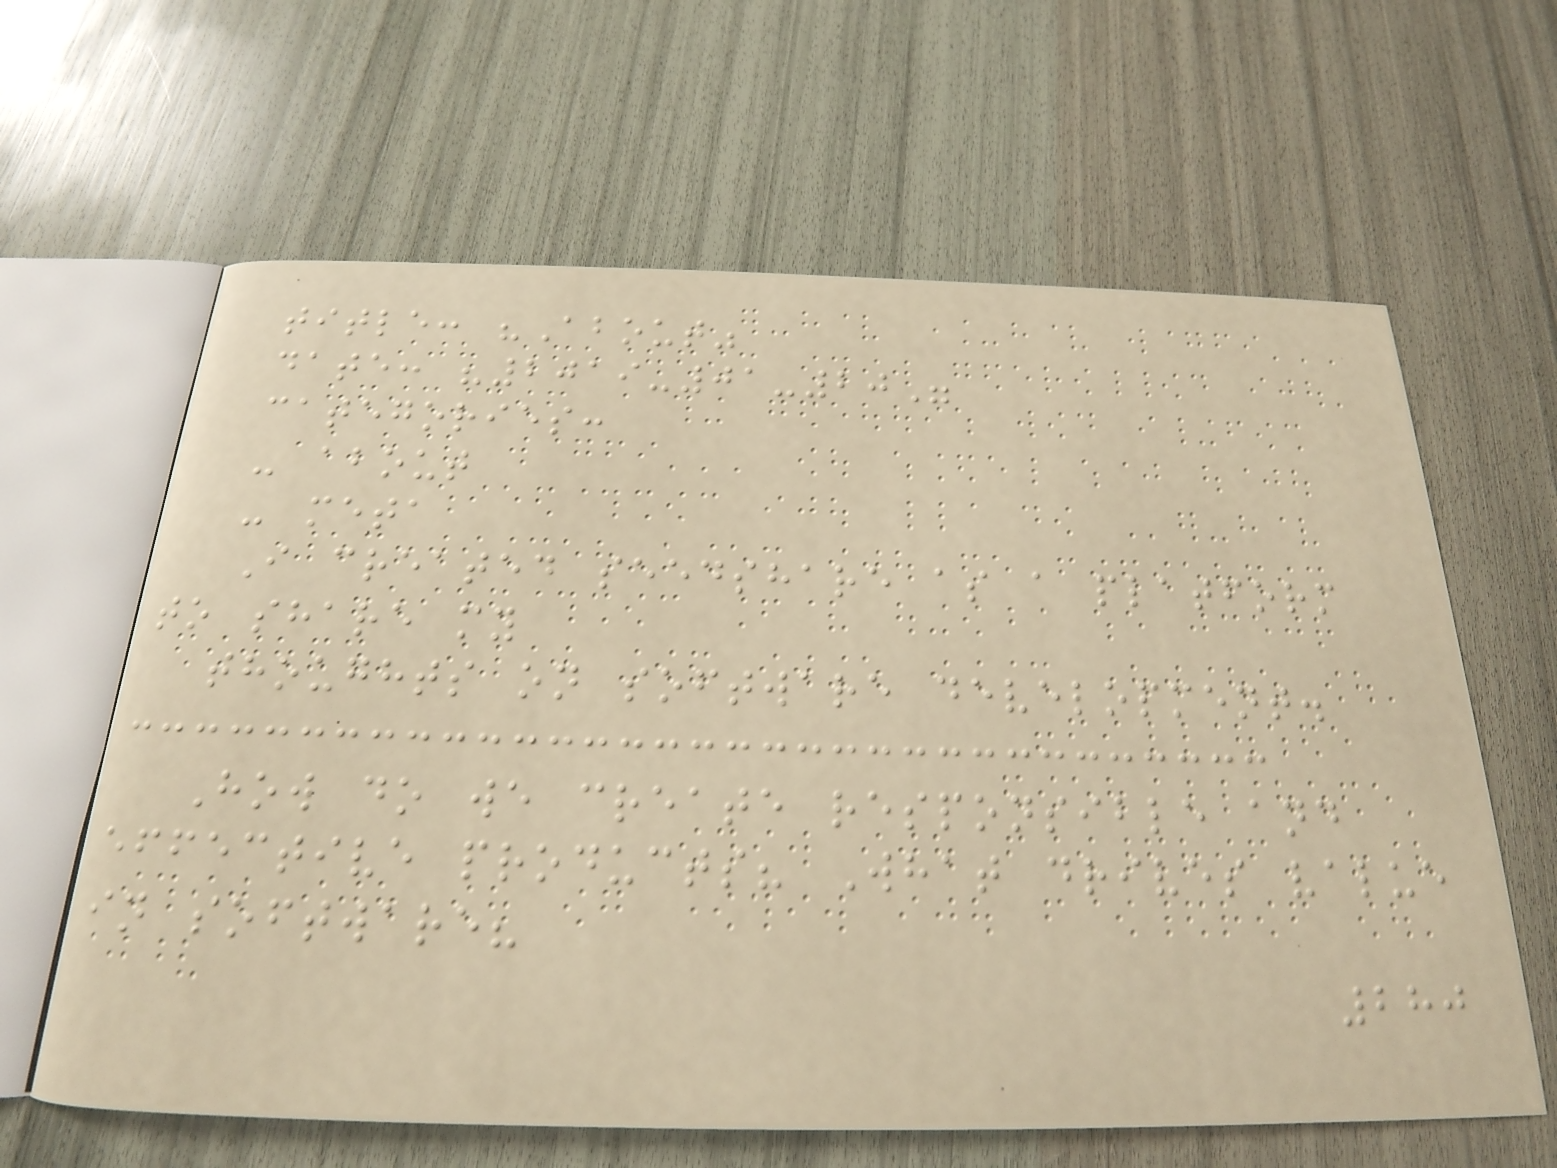title: "About"
date: "2019-01-20"
categories:
- about
- meta
I created seedshare as a platform
to share my
thoughts on software development.
How do we create responsible and
effective products? What drives value
in software?
280
